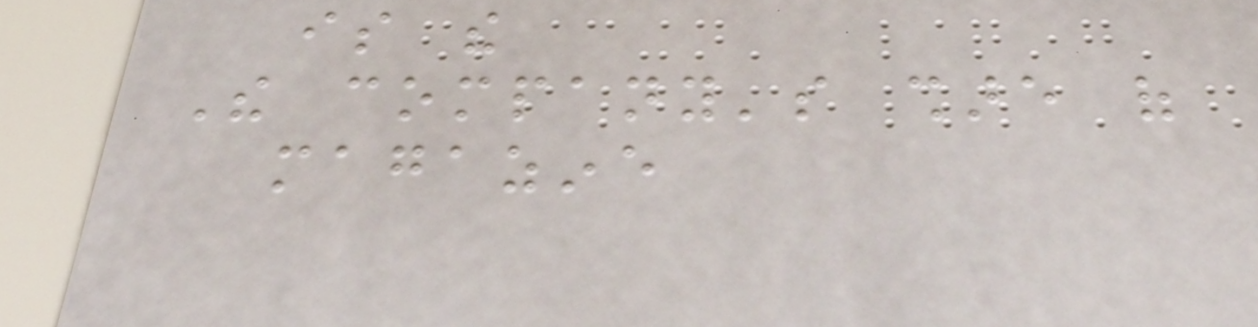is the
The company's share of
magazine
